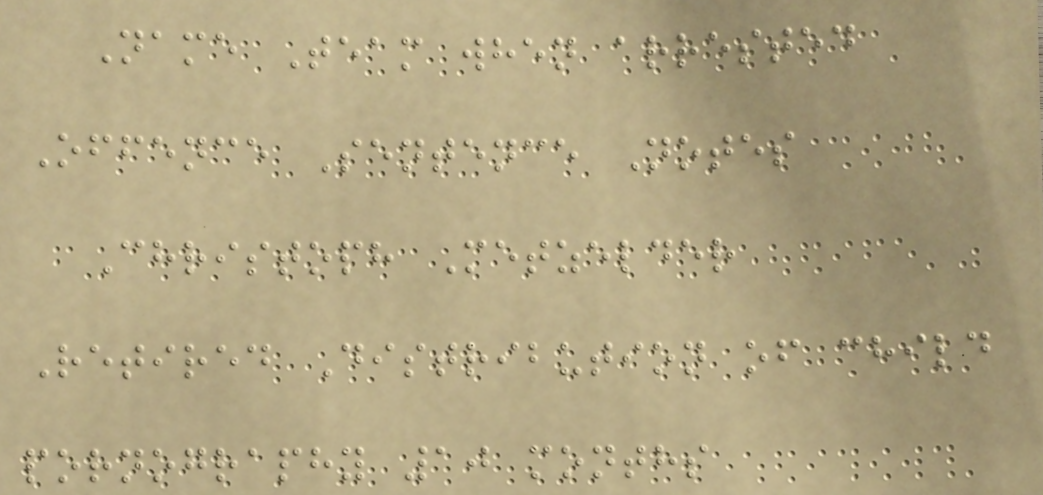Name Team when arrested
Offence Sentence Notes
Christoph Metzelder
Retired Distribution of child
pornography 10 months
